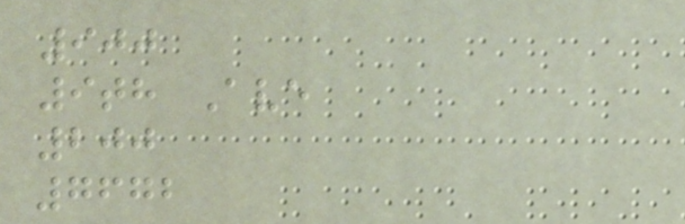900
9th Ave
200
7672
